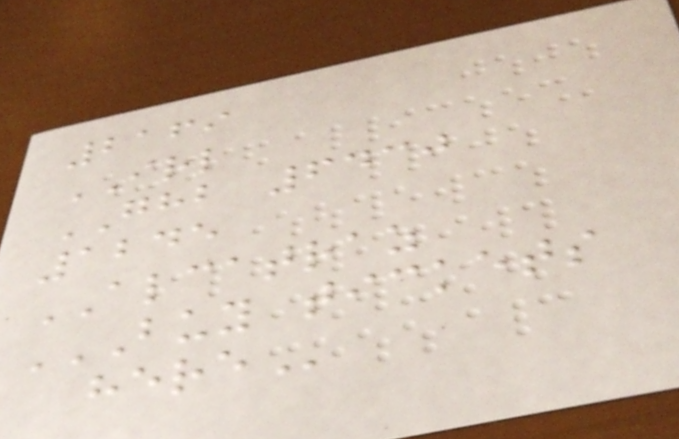2169
IRL
GHB 6430
1245
ALCATRAZ
BUY TICKETS
HERE
